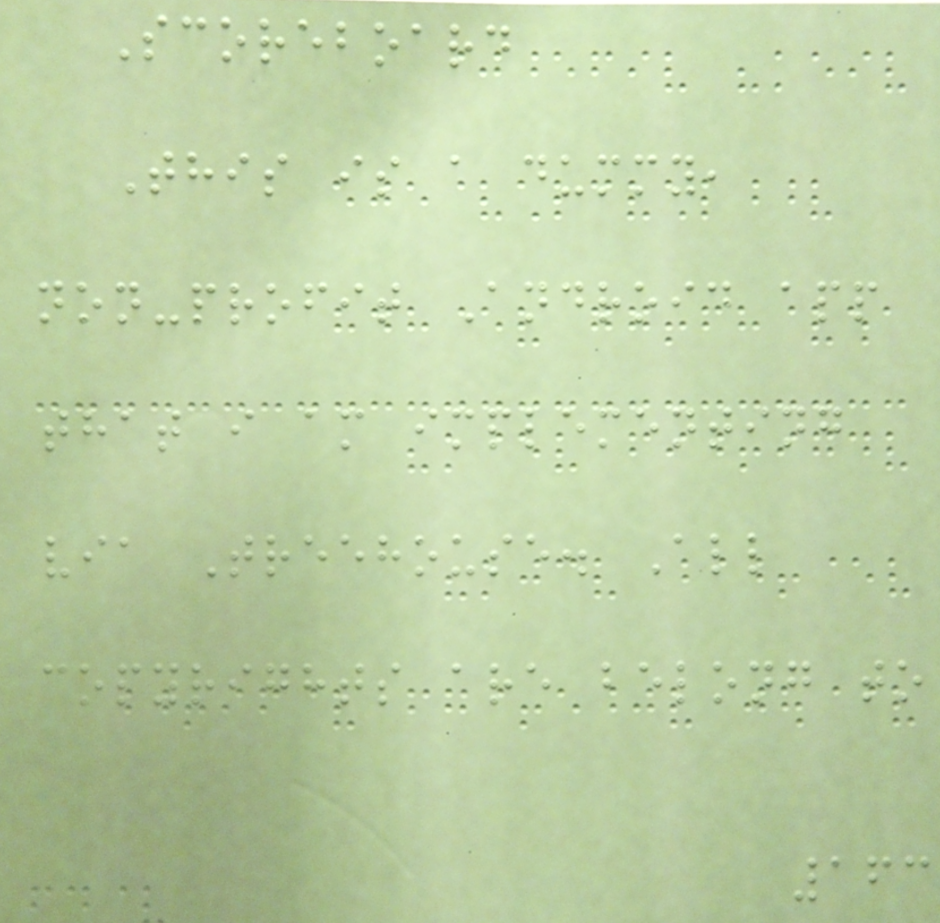Scoreboard
This is a dummy,
non-profit Android app
that i am implementing
via Treehouse. All
copyrights are belong to
163
